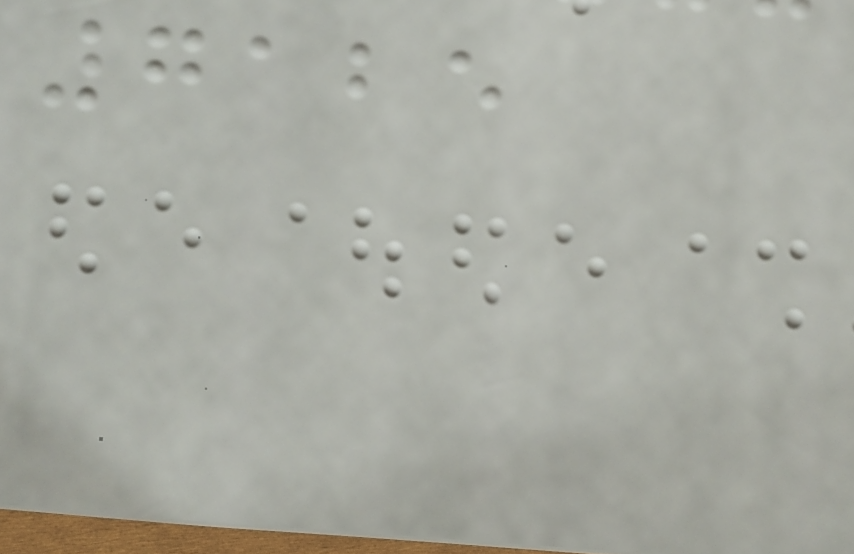7125
